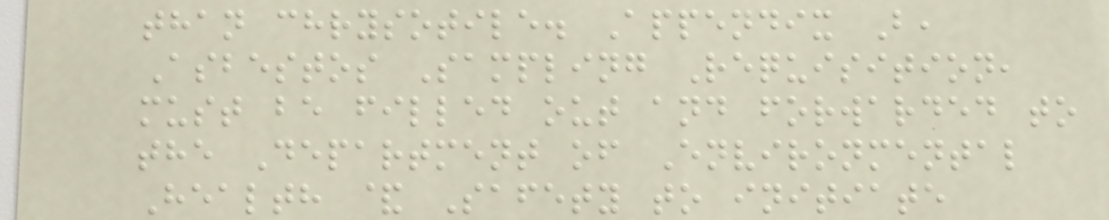than chrysotile. Appendix B,
Asbestos Sampling Requisition,
must be filled out and forwarded to
the Department of Environmental
Health & Safety to initiate
